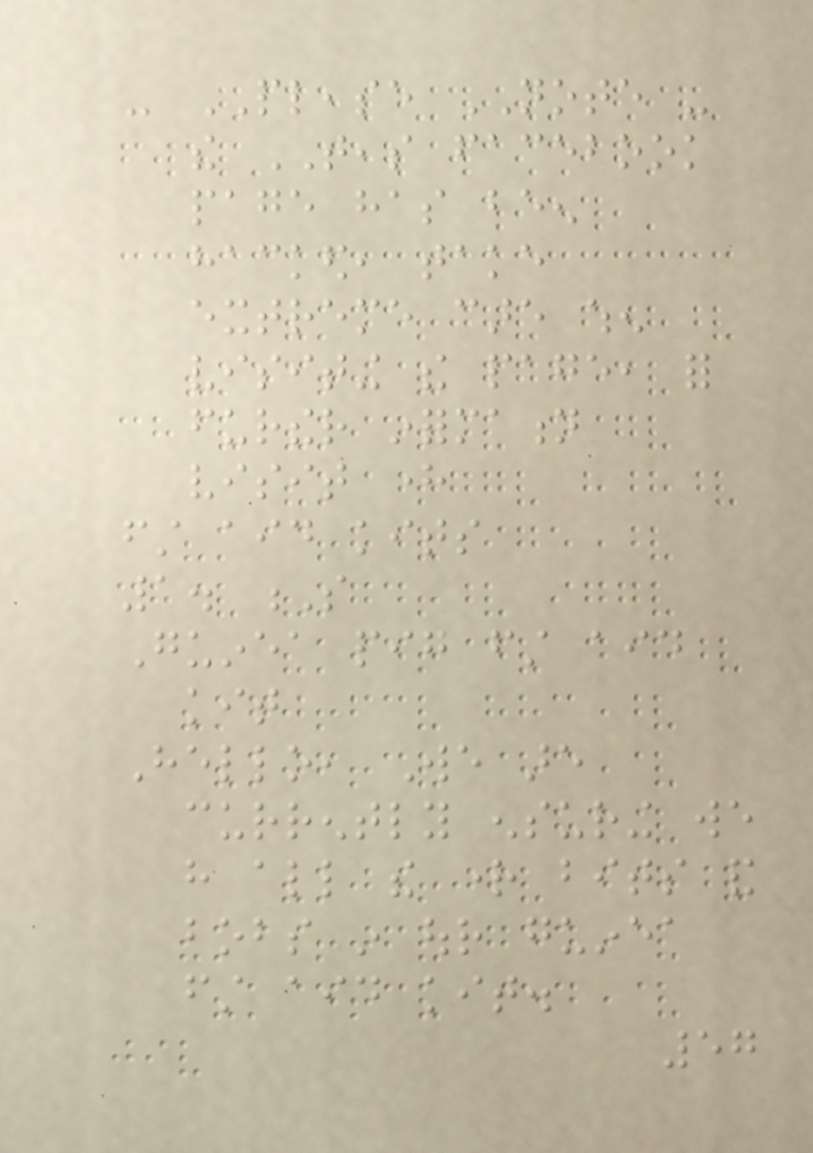- PLEASE NOTE -
the TEAS facebook
page has been
hacked, take
extreme care when
visiting the page, for
further information
visit here
first aid kits
1. S
Guinea pig first aid
kit
Hello, We are
currently ensuring we
have all the right bits and
bobs in our guinea
first aid kit.
57
